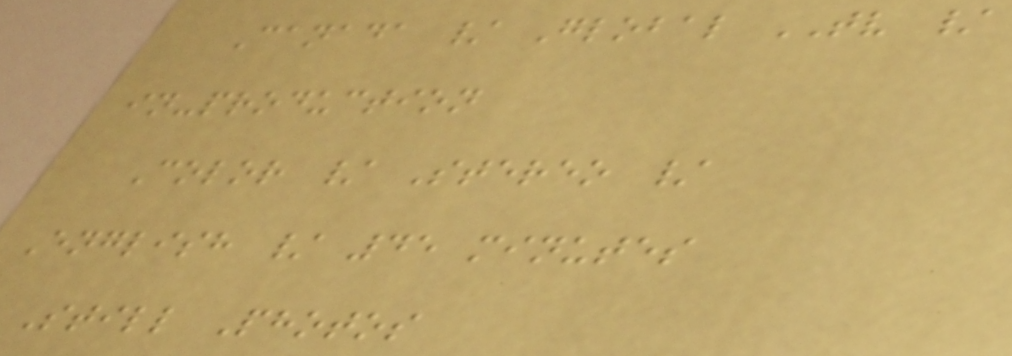Canada / Global TV /
in-production
Color / Stereo /
English / 45 minutes
Still Photos
